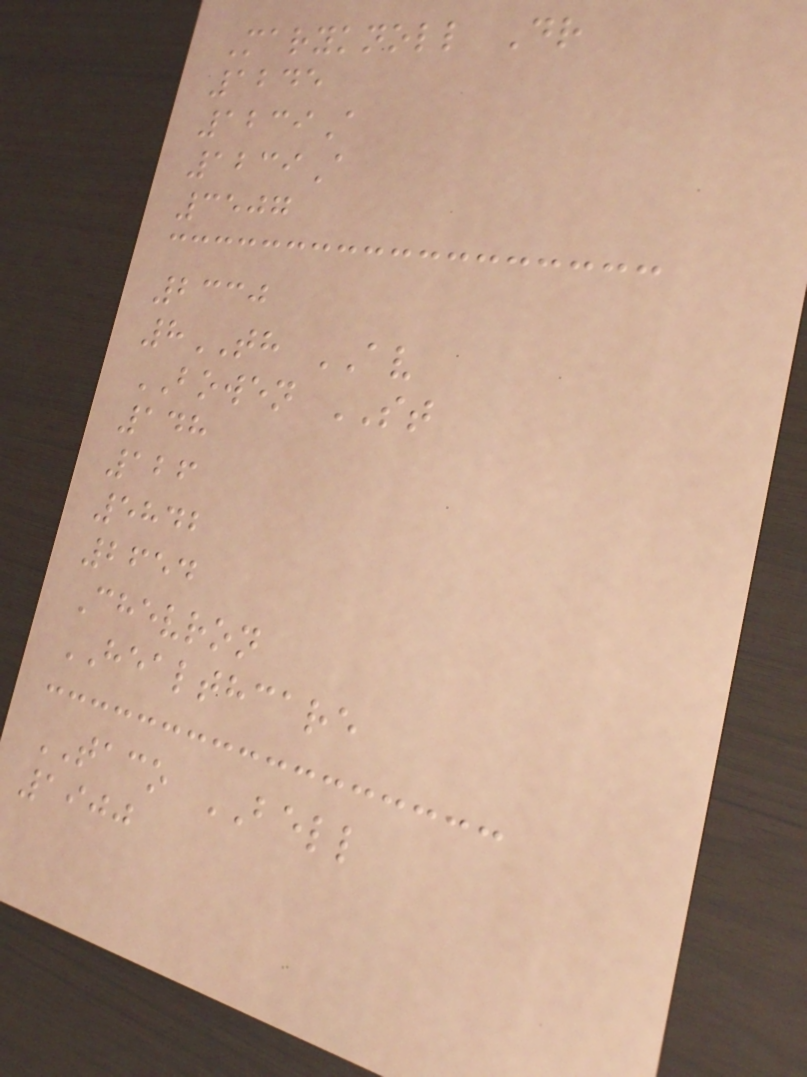Maryknoll Dr
1245
1239A
1239A
3507
2330
8TH AV
BOWEN ST
148
126
5842
2654
Chevron
HEALTHCARE
TACO BELL
1900
